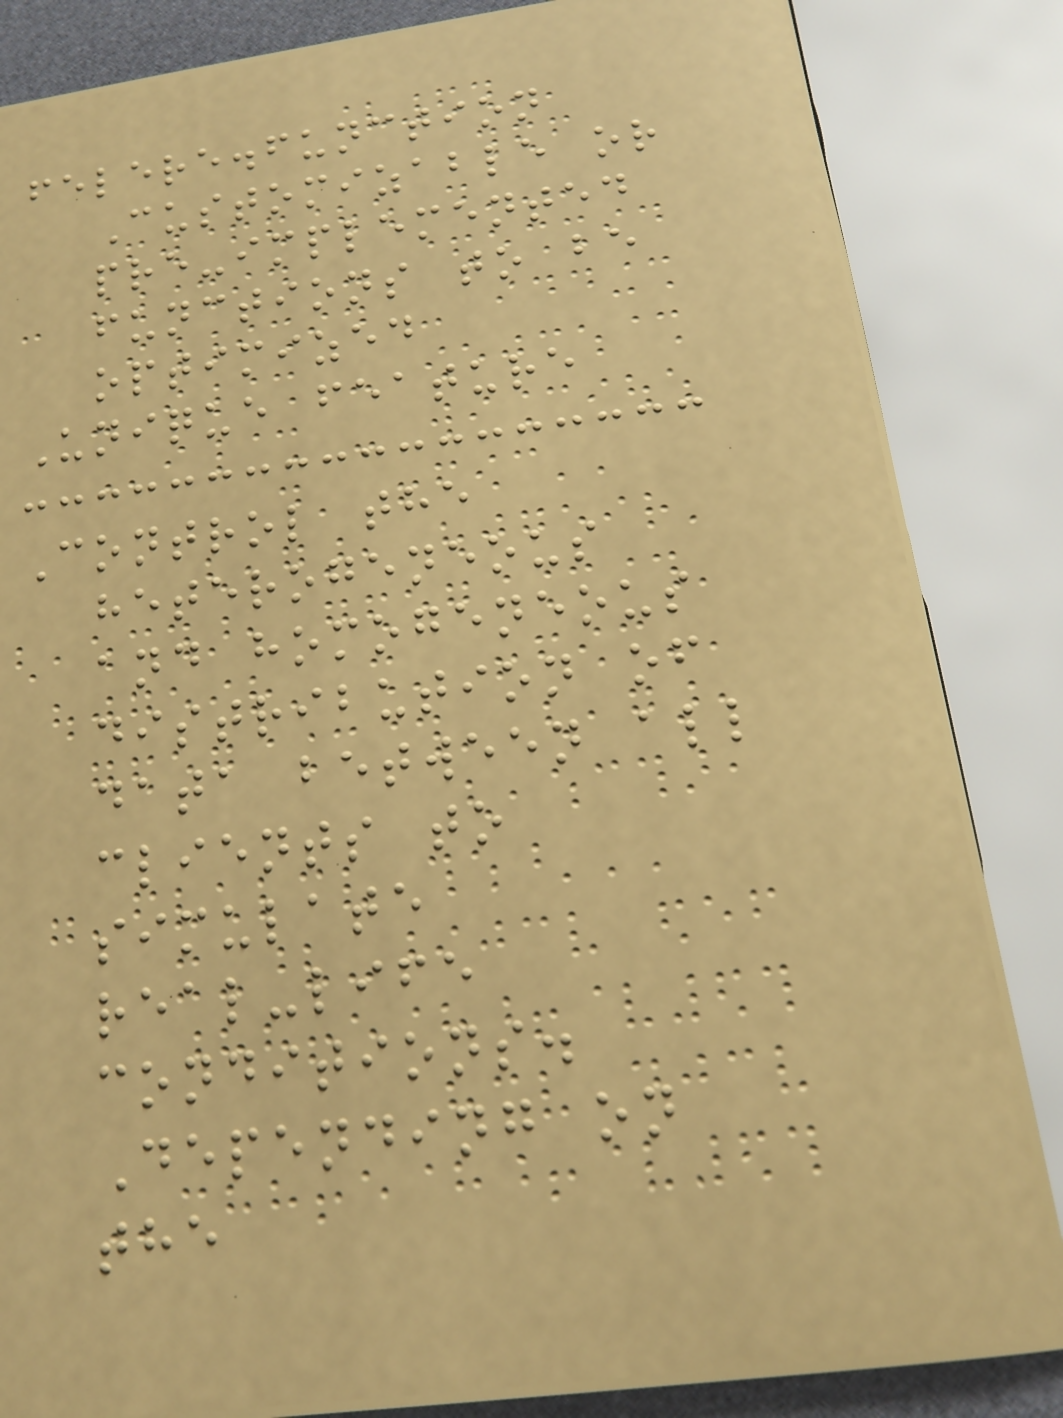felere.function
Customizable or
pre-implemented
functions to be
optimized
Unique feature
Control the
heterogeneous
and homogeneous
distribution of
data between all
clients to
simulate
real-life
conditions.
Depending on
the
